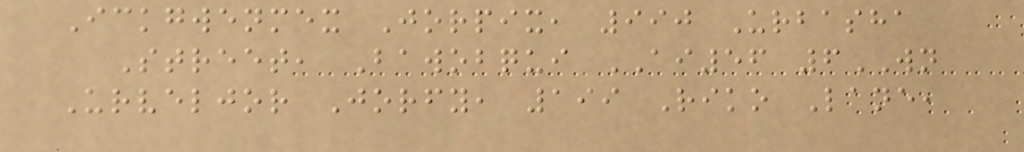Ickgwenmex Jorpix, 990 Urbasha
Street, Bawobqui AI56 6WN
Urveljor Jorfy, 199 Riko Lane,
